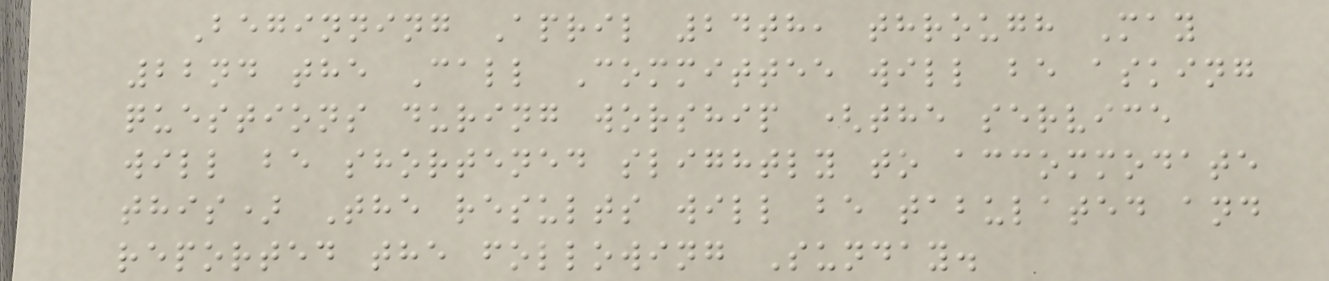Beginning April 24th, through May
22nd the Call Committee will be asking
questions during worship (the service
will be shortened slightly to accommodate
this) The results will be tabulated and
reported the following Sunday.
